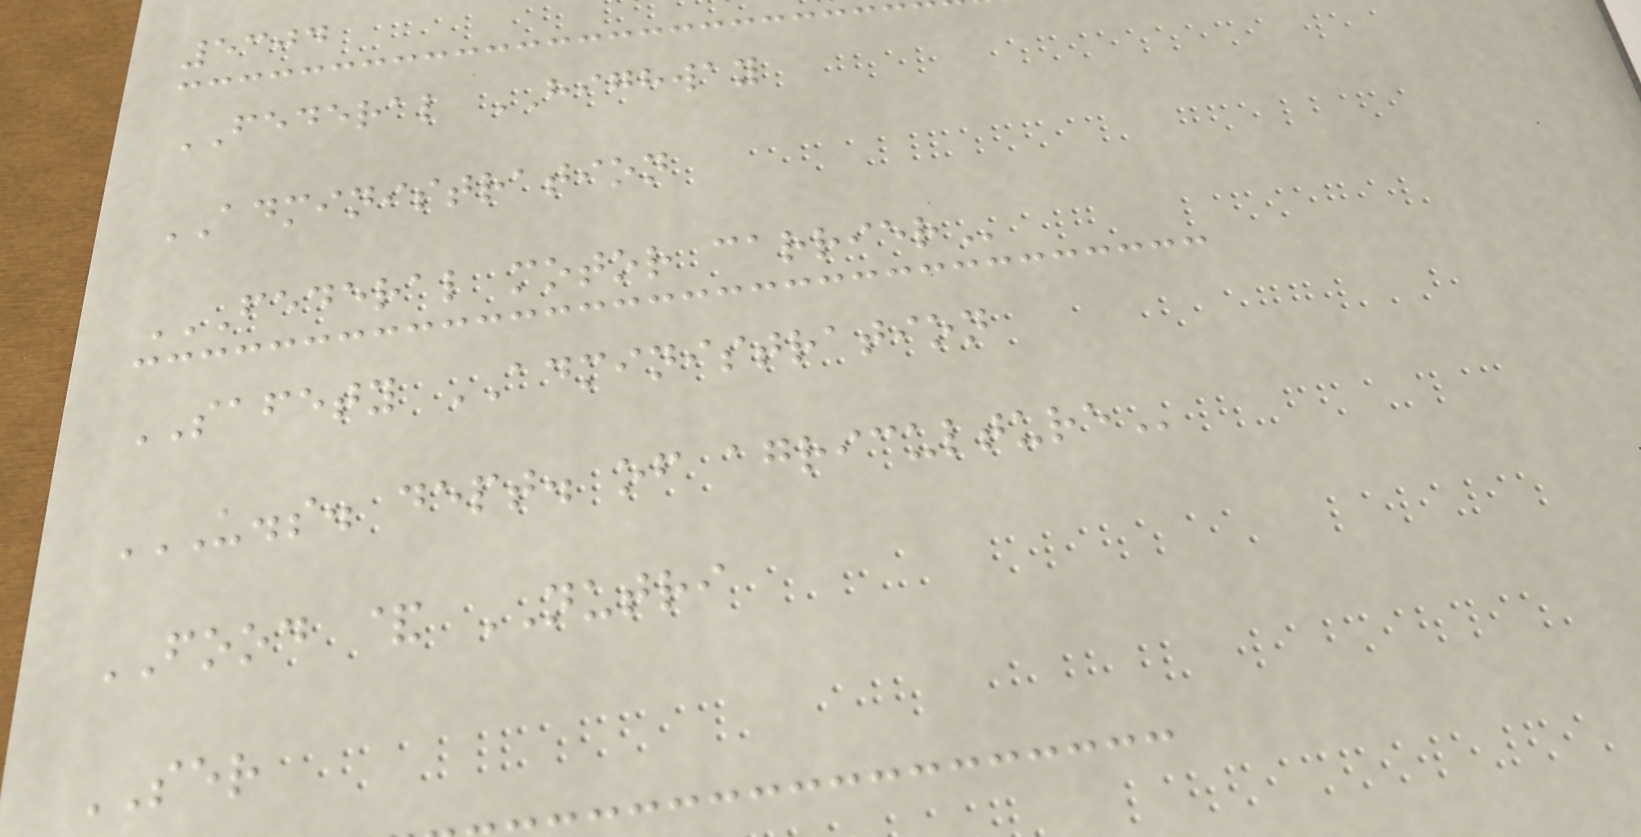5304
FEDERAL HIGHWAY
ADMINISTRATION
FEDERAL MOTOR CARRIER
SAFETY ADMINISTRATION
U.S. DEPT. OF AGRICULTURE
FOOD & NUTRI
SER
